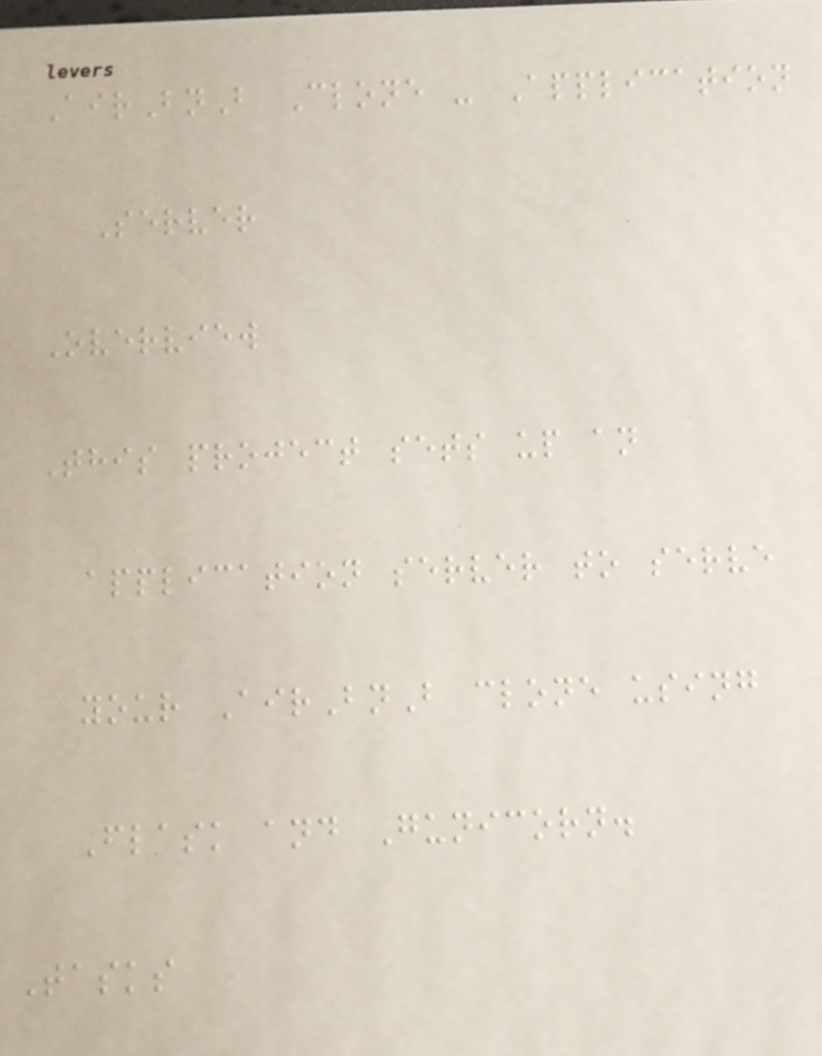AirBnB Clone - Application
Server
Overview
This project sets up an
application server to serve
your AirBnB clone using
Flask and Gunicorn.
Tasks
